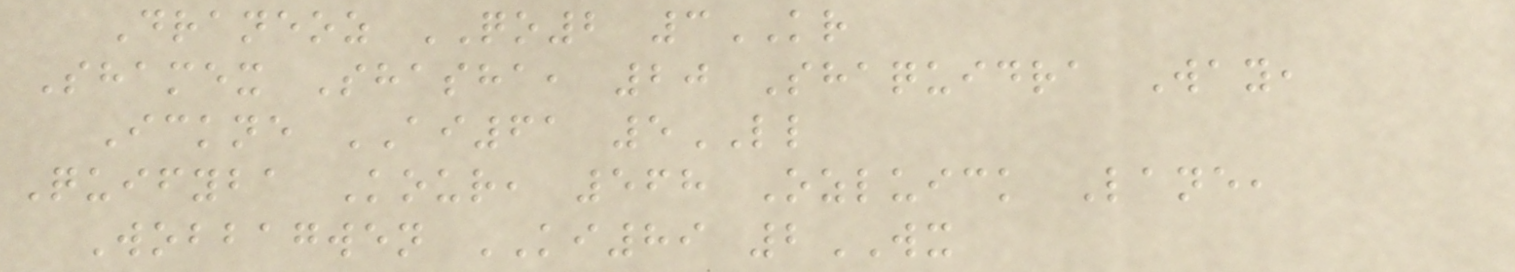Draneoz QO2 3KR
Shamex Shasha, 20 Shaquidra Way,
Ickne AI61 5LL
Quifyba Kour, 568 Ozluick Lane,
Wobbagwen KI89 2WX
